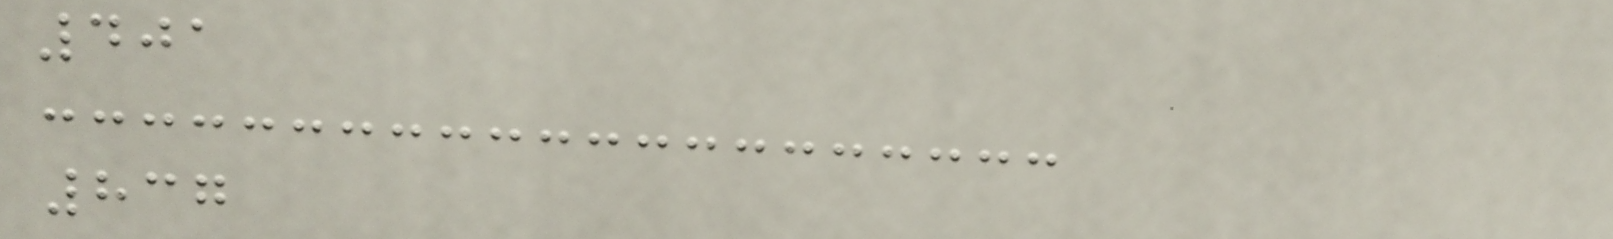401
837
